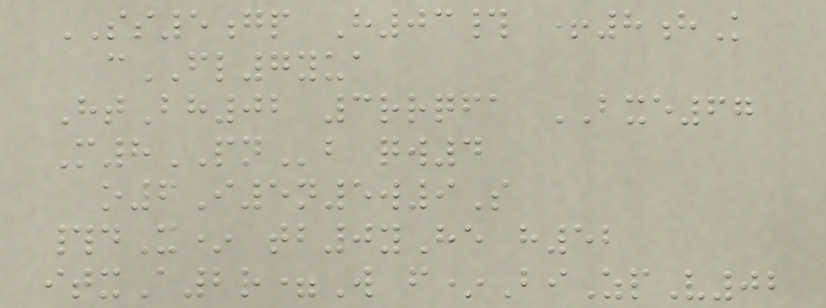SS5gp H03# +8hK
cFL7yua
HtBh02 3rrqfa BXE67
M8PNb qw4
o6I5n5w9S
#dX* tb0yHe h52
itxA2r=W f*BiZpV02
